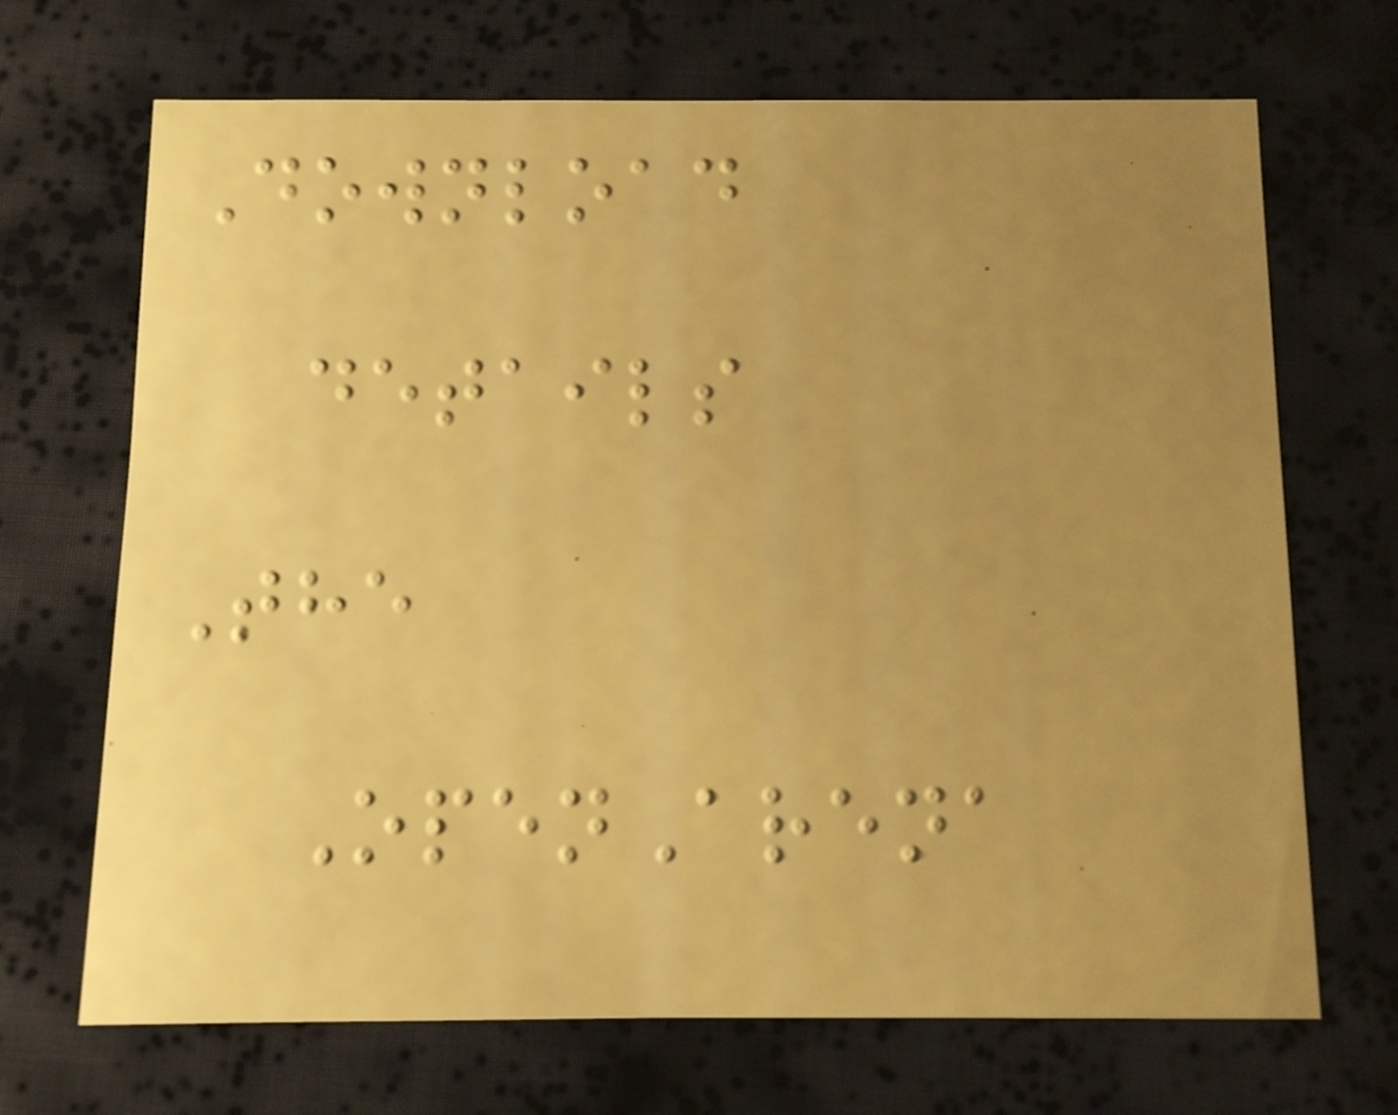Download
details
The
OpenArena
